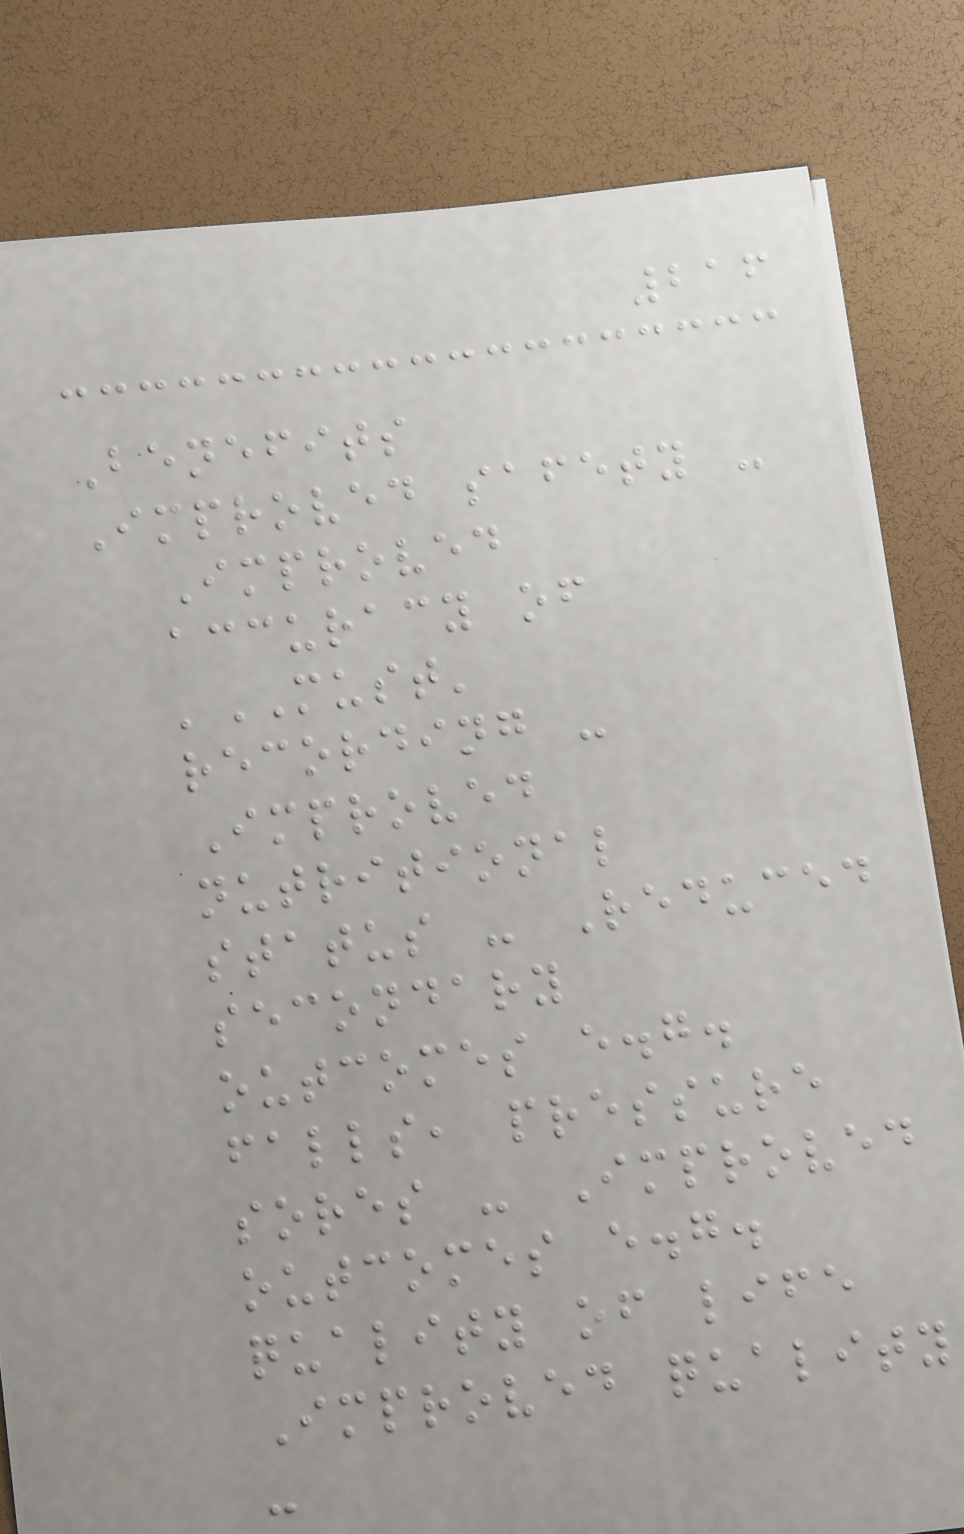216
Benefits
Improved safety -
Improved
accuracy of
'MUST'
recording -
Improved
nutritional
status - Reduced
secondary
outcomes e.g.
falls, pressure
sores - Improved
outcomes e.g.
quality of life
Improved quality
-
